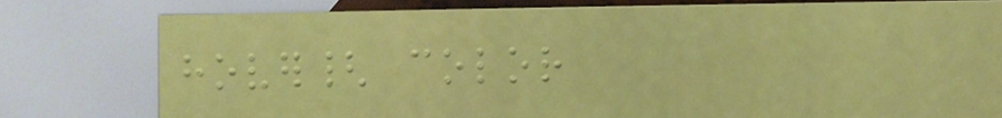hover{ color
